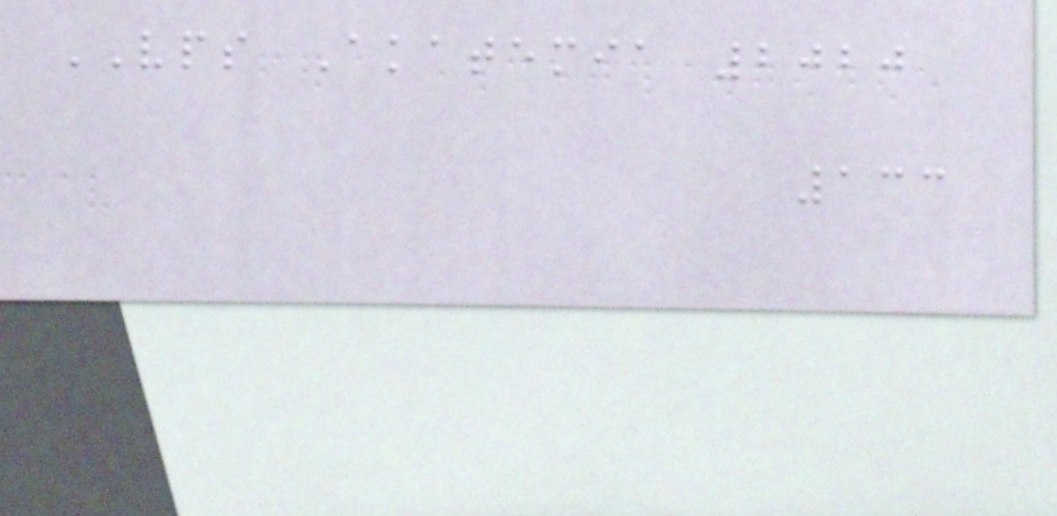VPS Akatemia 2020
133
